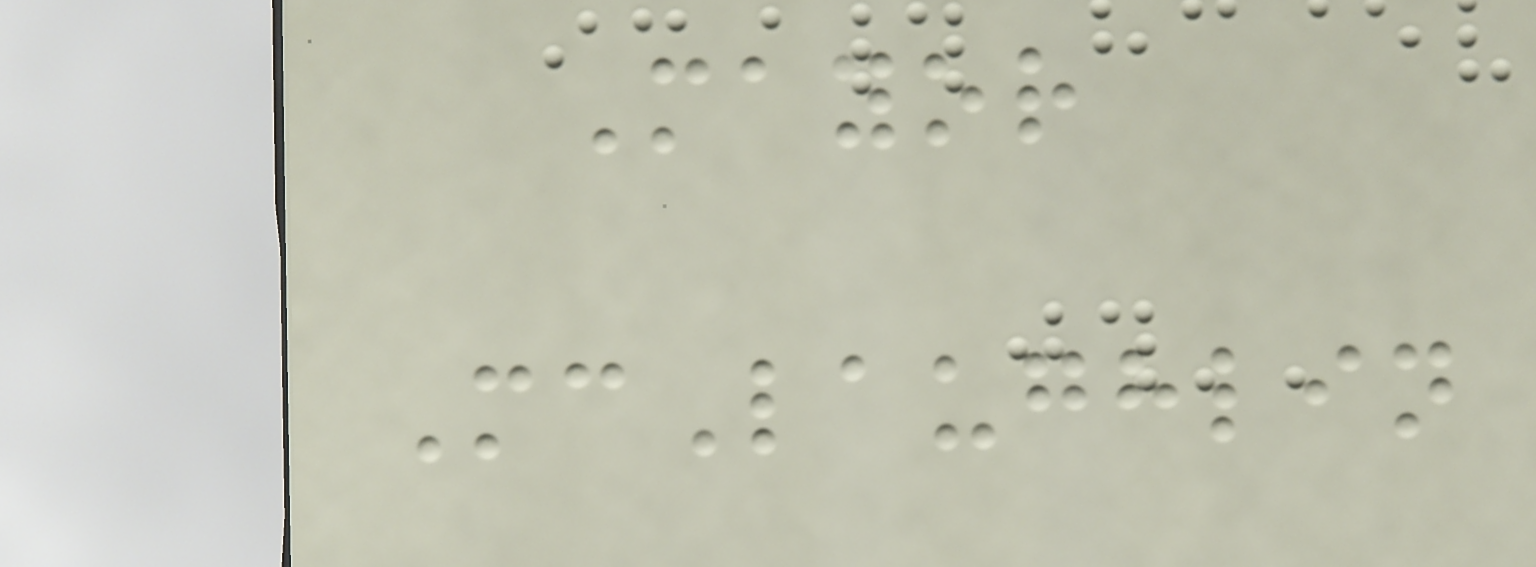Mayor
McLaughlin
